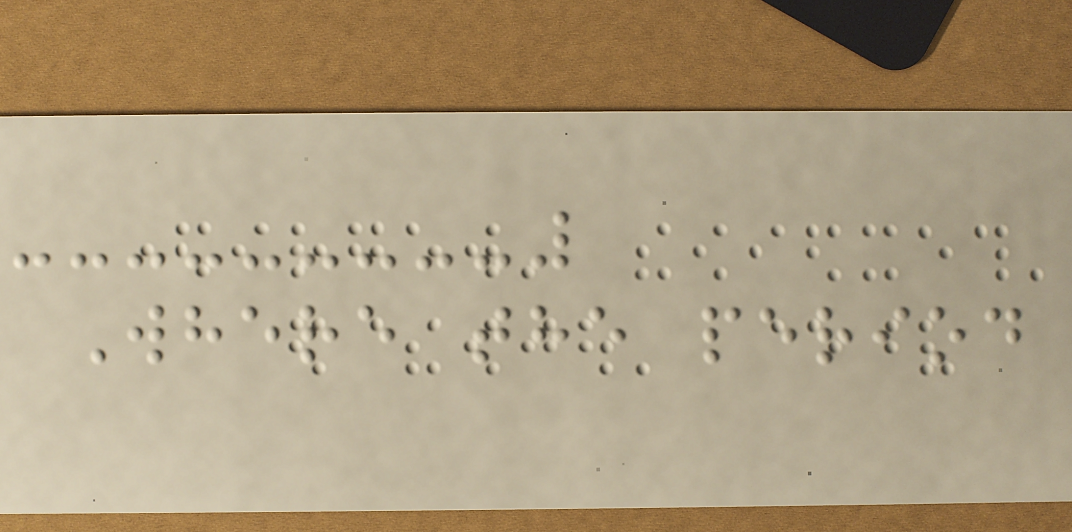Where the period
